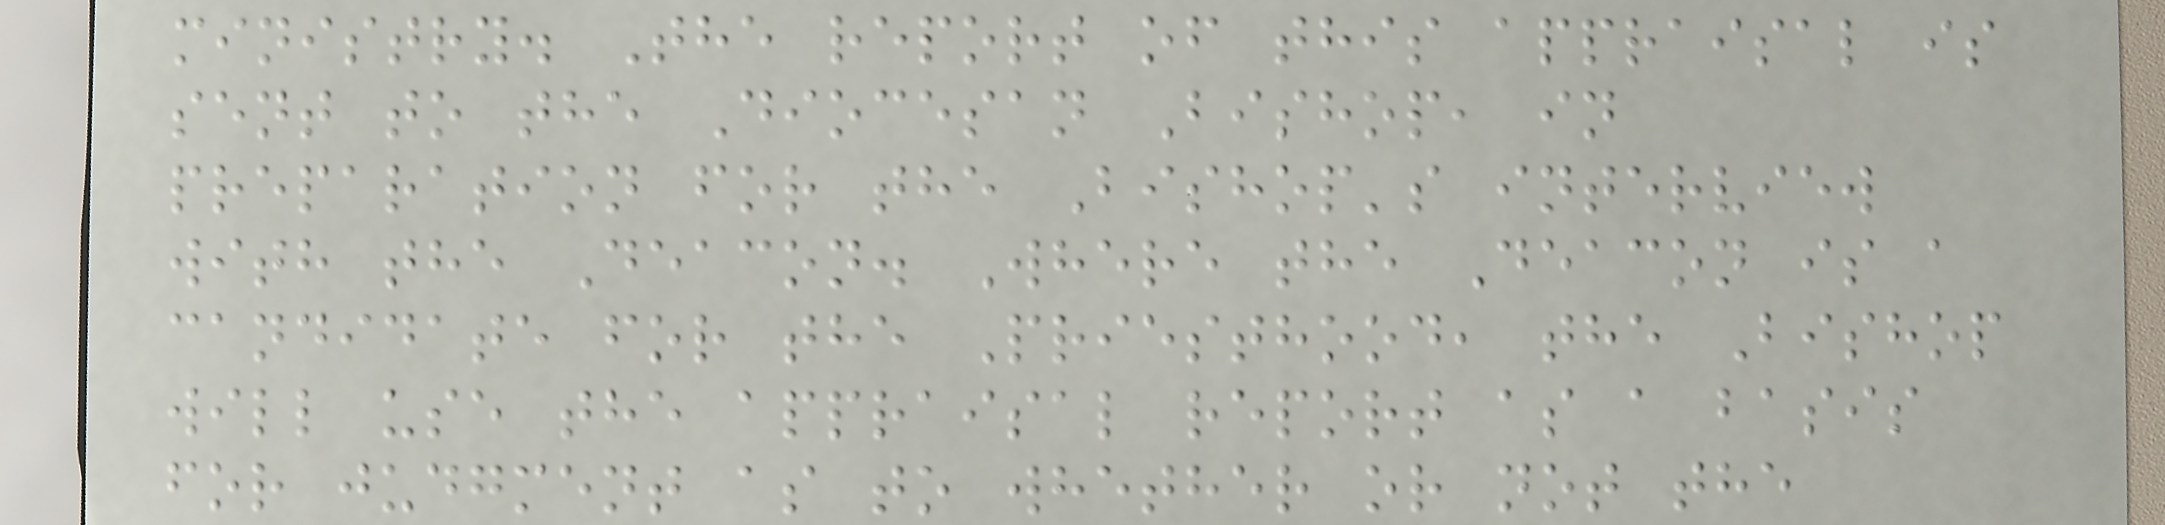ministry. The report of this appraisal is
sent to the Diocesan Bishop, in
preparation for the Bishop's interview
with the Deacon. Where the Deacon is a
candidate for the Priesthood, the Bishop
will use the appraisal report as a basis
for judgment as to whether or not the
